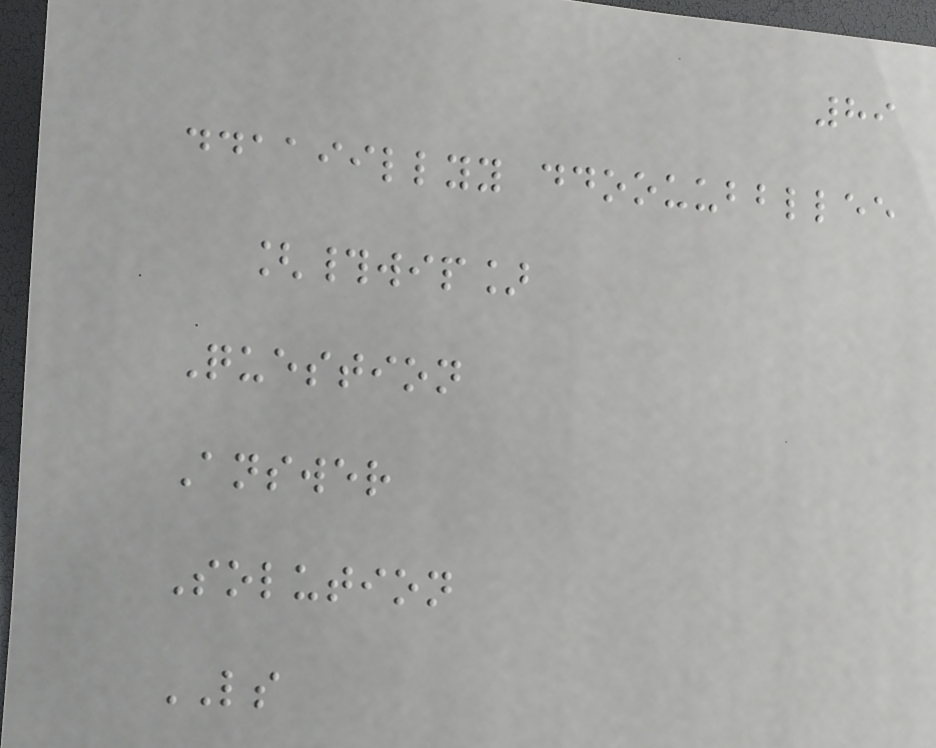89
ddaaiillyy ddoouubbllee
[#wip]
Question
Answer
Solution
LS
